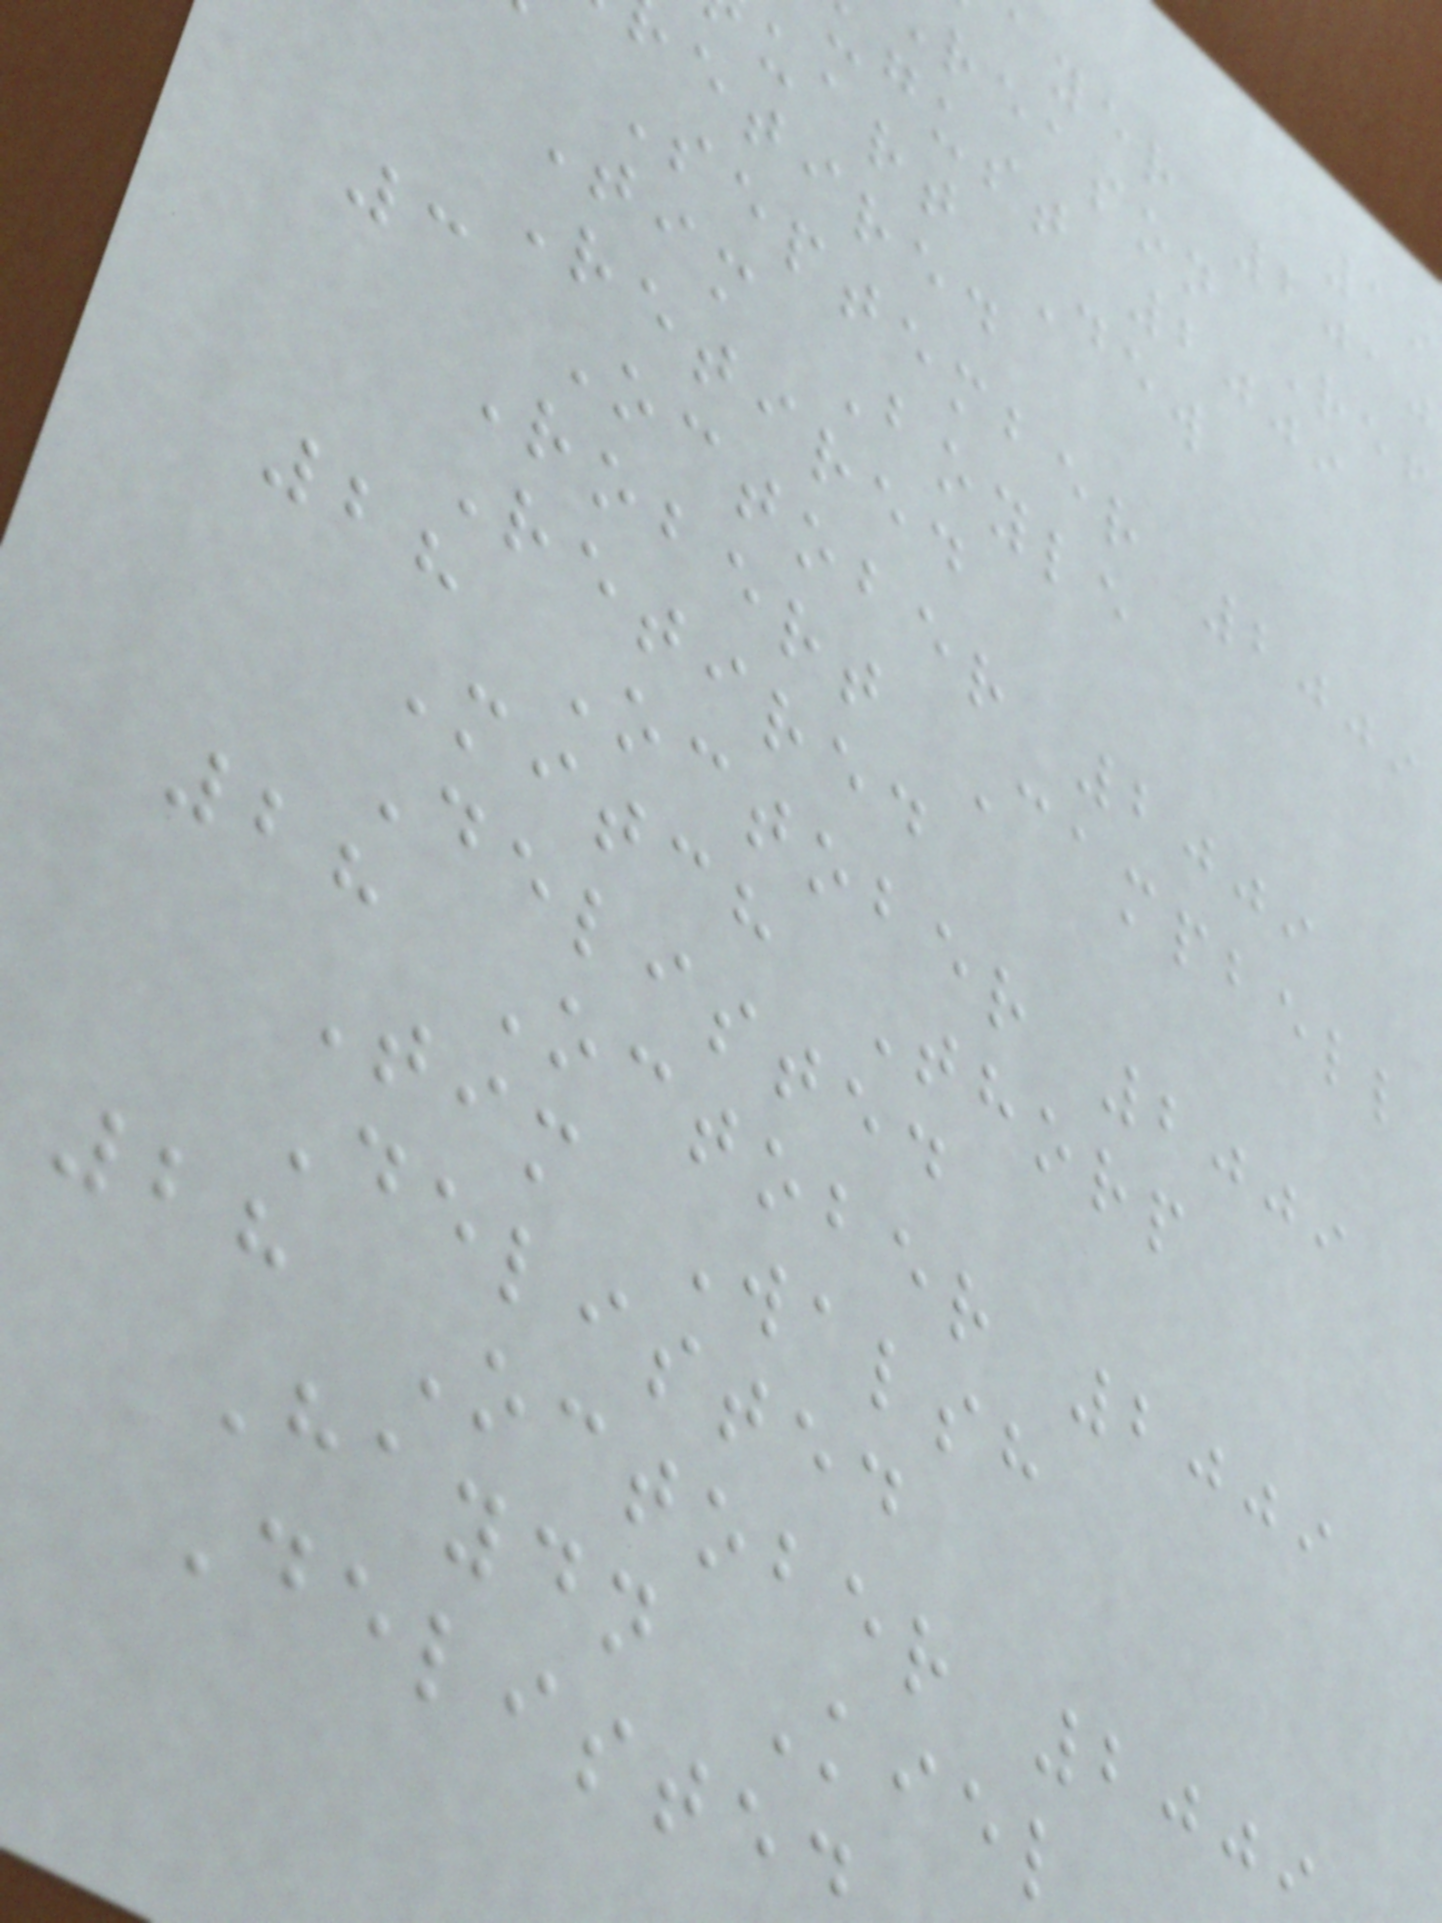ayer 2010
reason Ref
gust 2009
uart Dew
etired
September 2009
Tim Boyle
Retired
3 October 2009
Robert Campbell
Retired
28 October 2009
Mitch Thorp
Delisted
28 October 2009
Tim Walsh
Delisted
28 October 200
Haydn Kiel
Deliste
